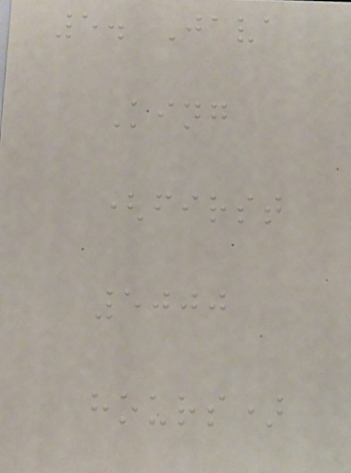5. Java
King
(first
5000
hours)
